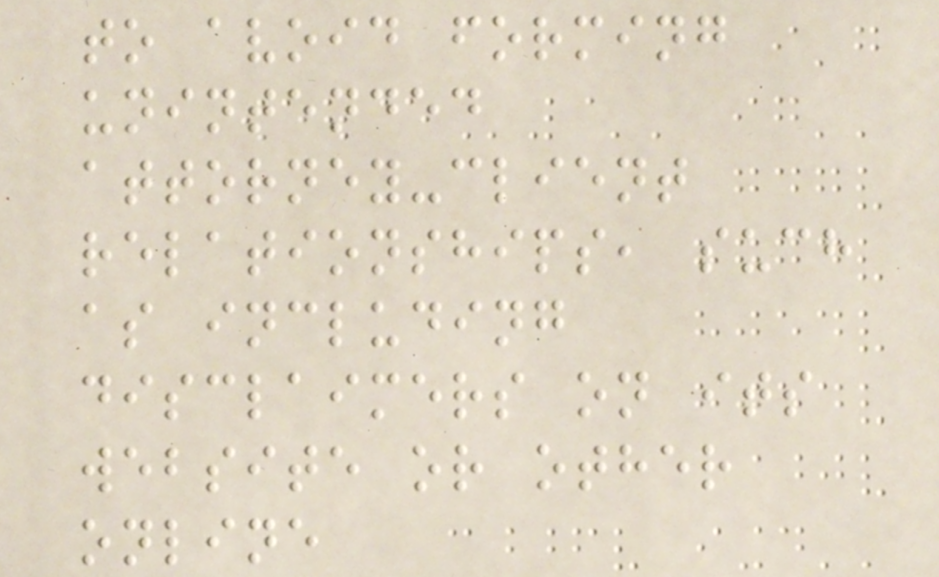to avoid forming
unintended
attorney-client
relationships, such
as including
disclaimers on its
website or other
online
